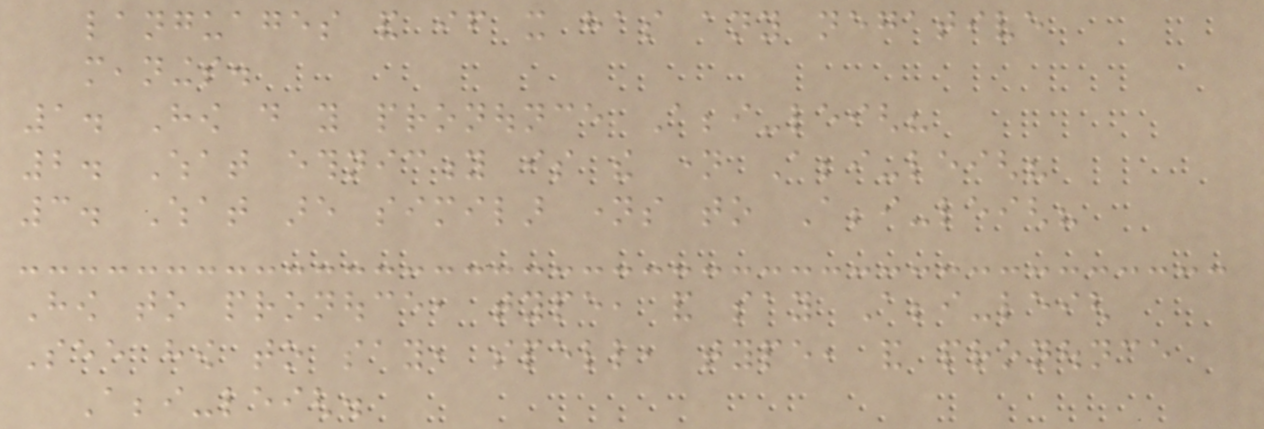languages and if it has any negative
meanings.
1. How do you pronounce Abbi-leigh?
2. What ethnicity is the name Abbi-leigh?
3. What are similar names to Abbi-leigh?
How to pronouce, type, and say Abbi-leigh
See how to say, spell, type, and pronounce
Abbi-leigh.
